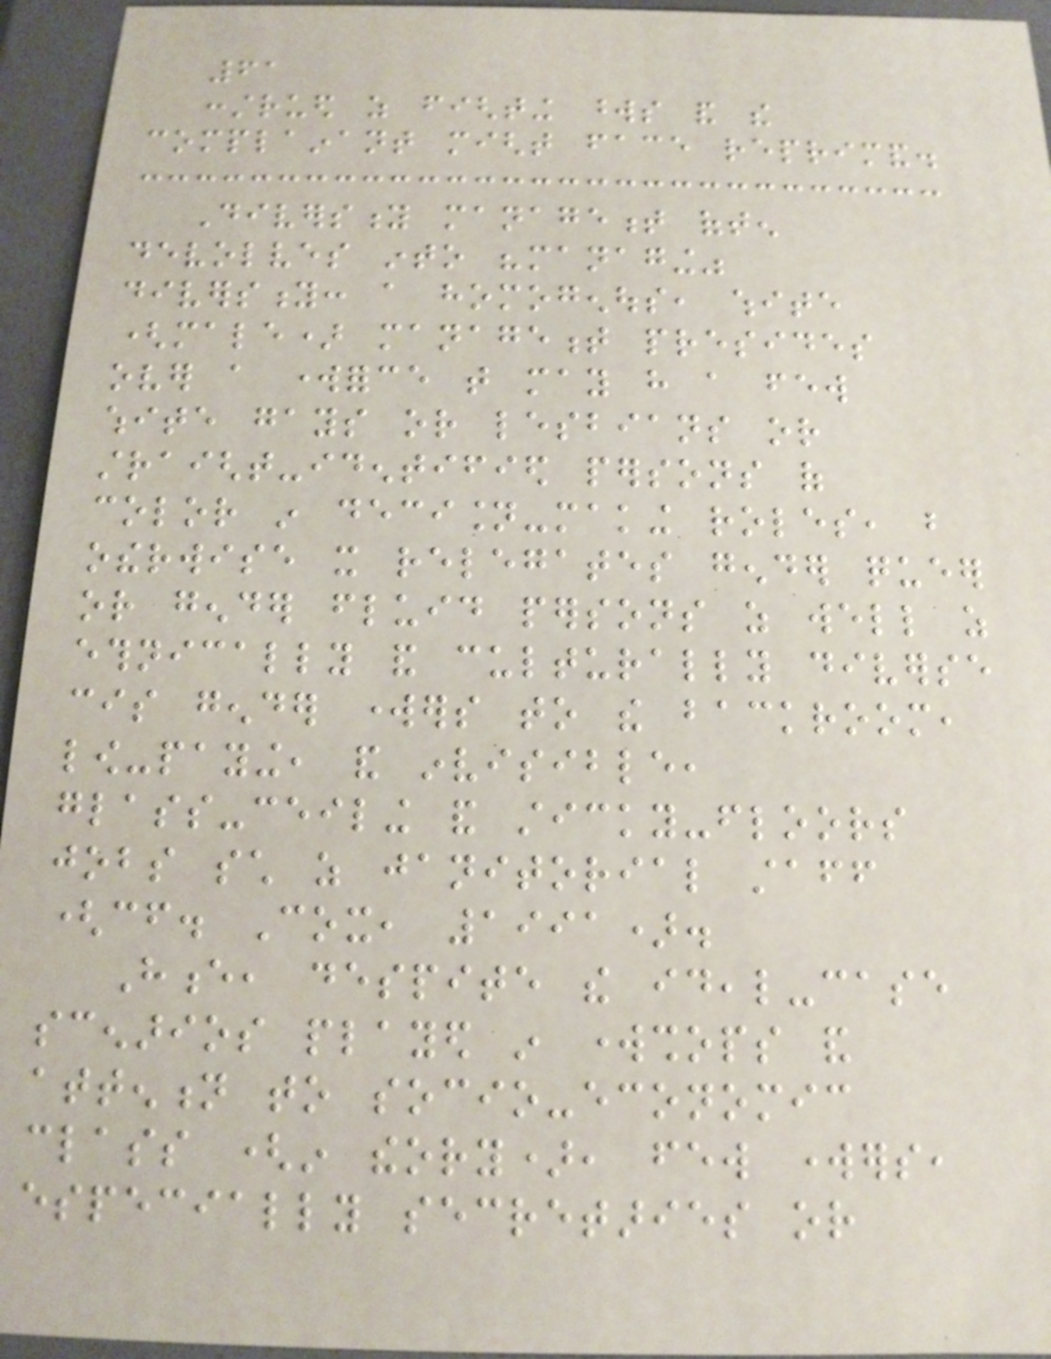61
construed as fighting words and the
complainant might face reprimand.
Diversity management often
devolves into "managing"
diversity: a homogenous, white
(male) management presides
over a workforce that may have a few
white gays or lesbians or
straight-identified persons of
color in decision-making roles, but
otherwise it relegates gender queer
or gender fluid persons as well as
ethnically and culturally diverse
cis gender workers to the backroom,
low-paying, and invisible,
glass-ceiling and sticky-floors
jobs such as janitorial staff
(cf. Cox, 1991).
Hence, despite the ideal-case
scenarios played in workshops and
attention to socio-economic
class (in theory), few workers,
especially secretaries or
